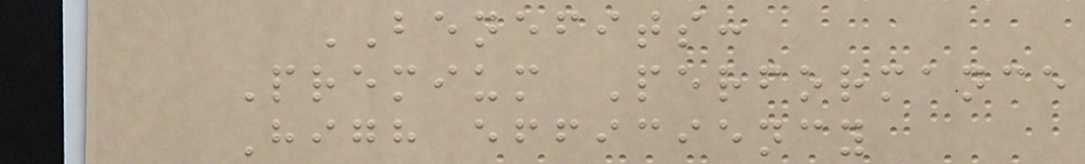BENEFITS:
Premium Performance
High efficiency
